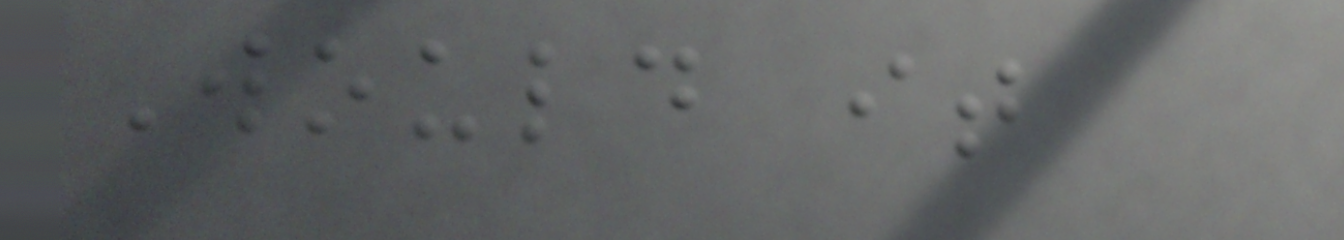Would it
